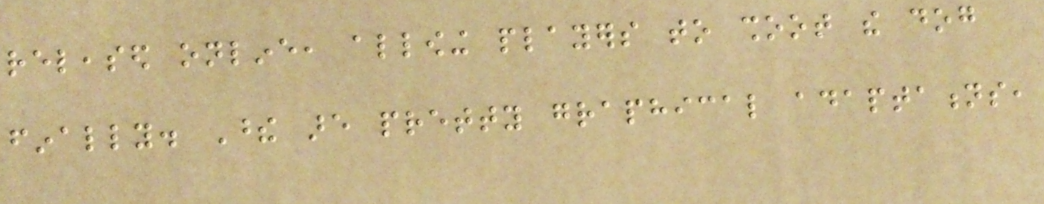released online, allowing players to shoot the dog
finally. These are pretty graphical adaptations,
